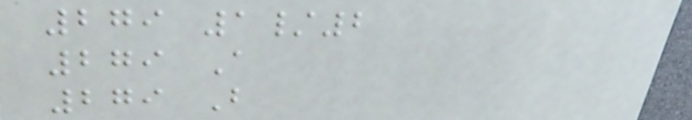279 1/2
279 A
279 B
